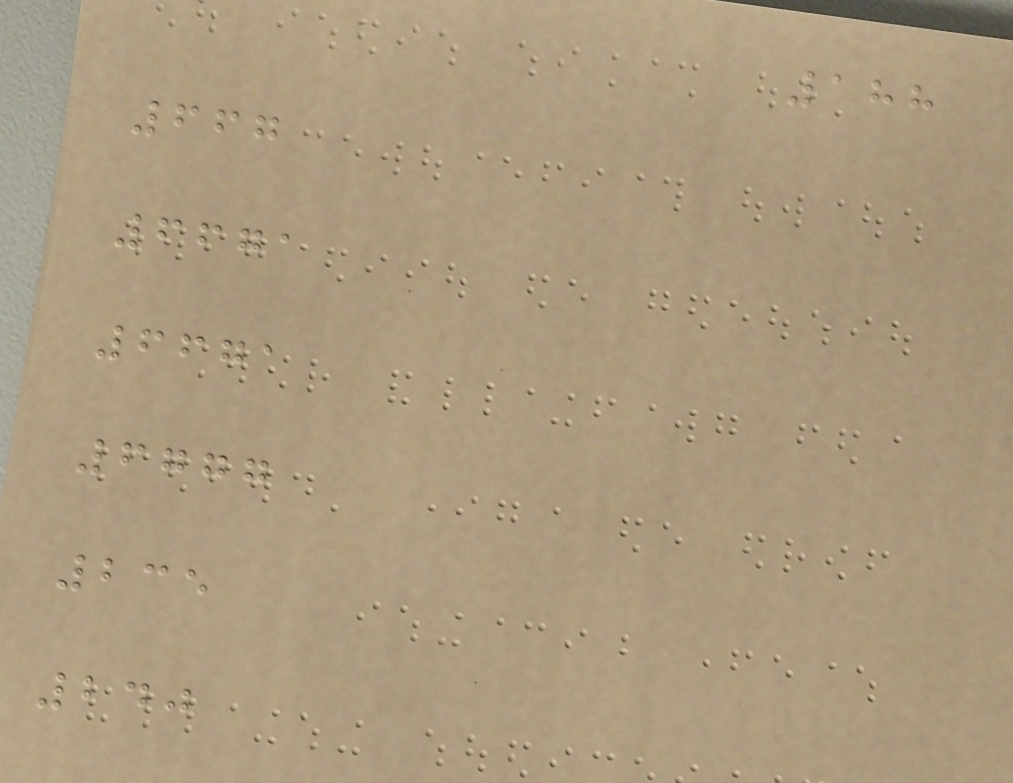188
667
6671
6671
6777
235
240
